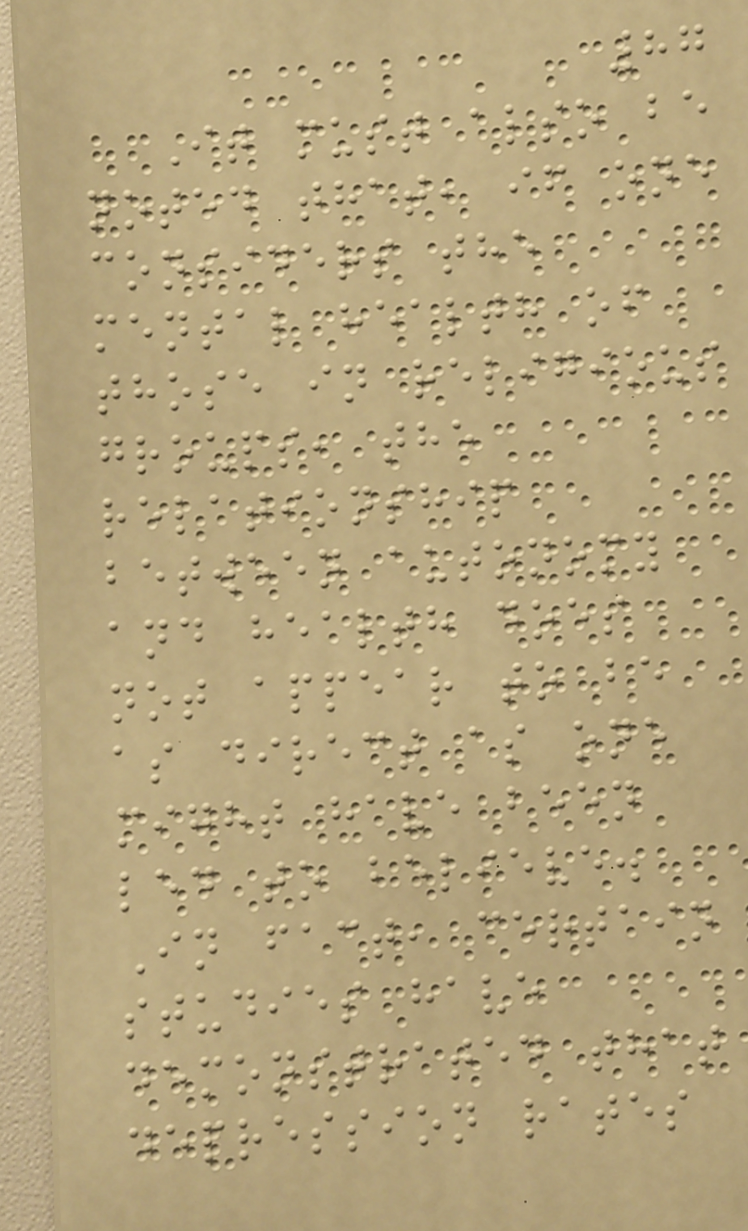87
It must also be
noted that, if one
considers the
mental health of
those in religious
groups, the
relationship
between autonomy
and health does
not appear to be
as direct as one
might have been
led to believe.
In fact, certain
studies have
demonstrated that
depression rates
